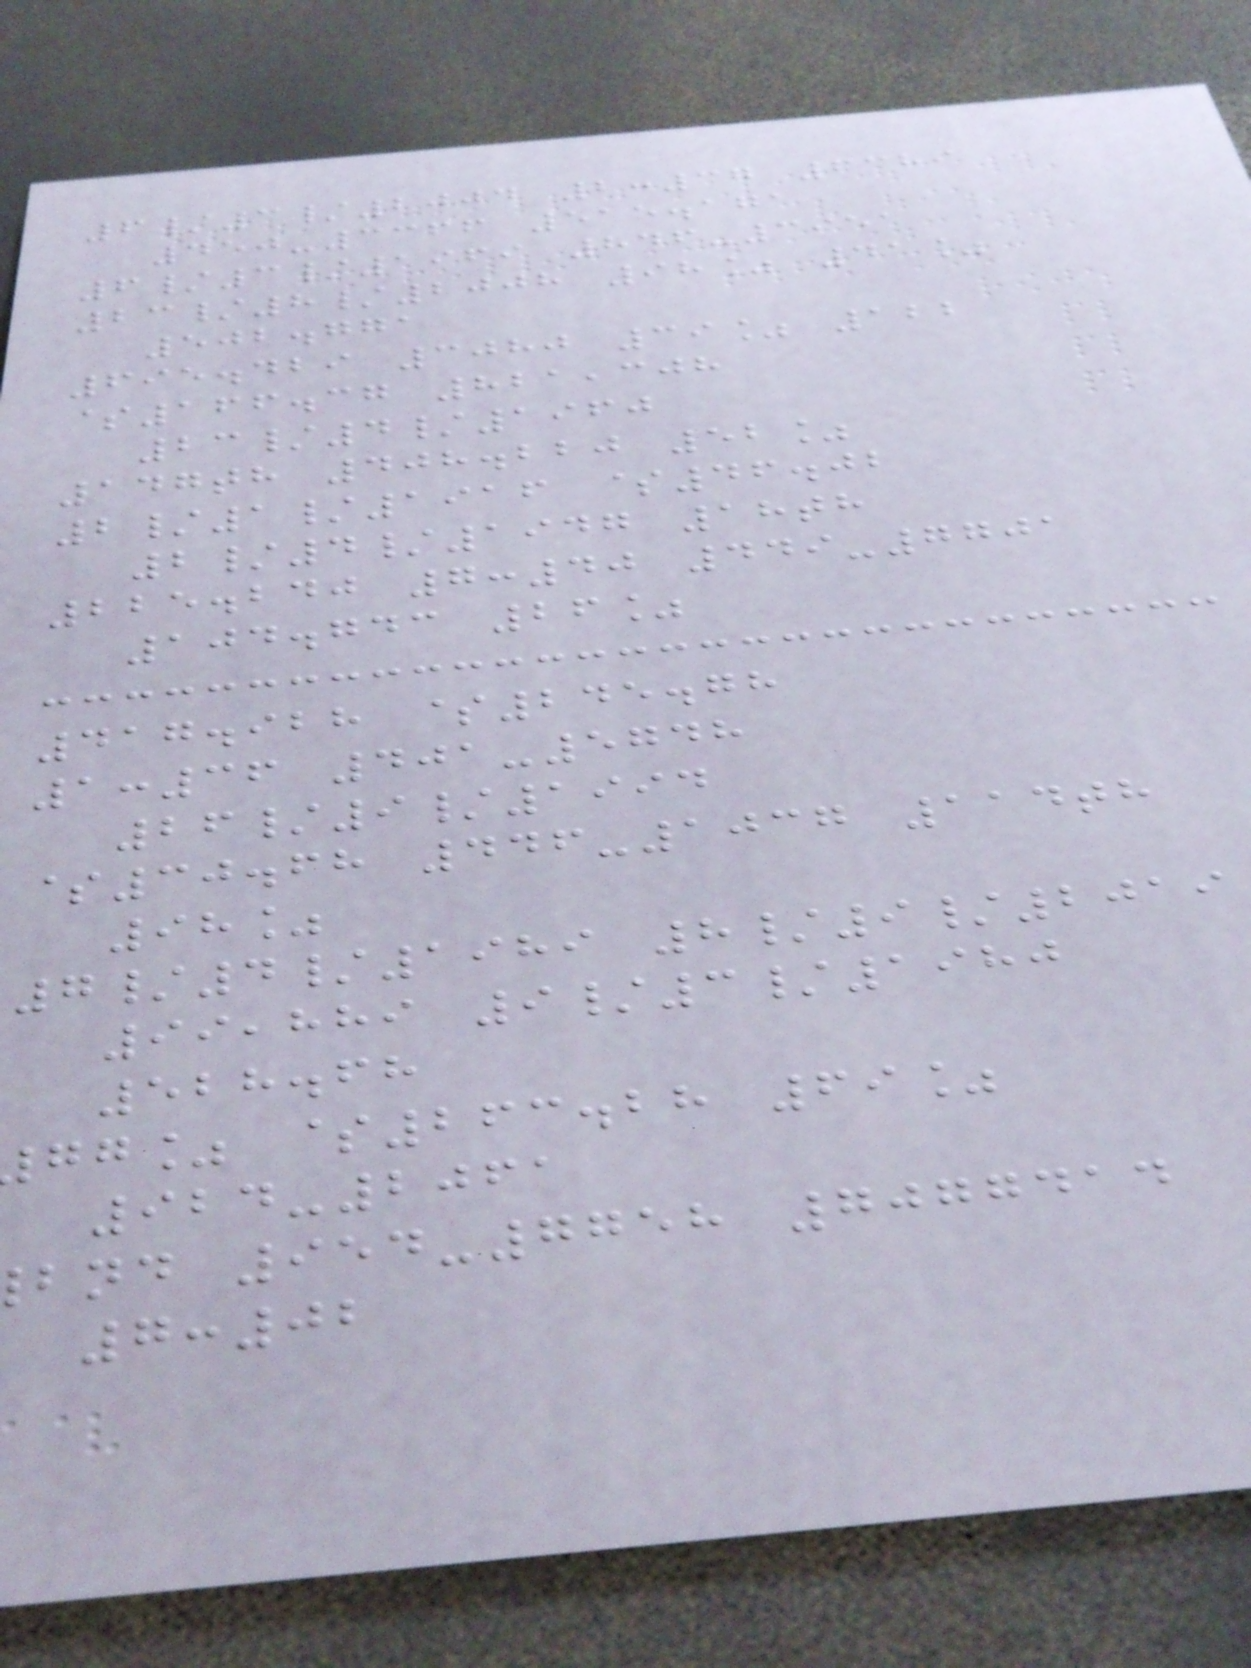6/3/2004 2:37 6389
450-3366 515.171
6/3/1969 846-3951
23/8/2008 98% 41%
502.771
695.429 3080 39% 122
$166.37 821,308
23/4/1960
147th 408.220 52%
2/1/1916 $46.02
2/4/1947 18th
225.240 7:40 449-7701
104.743 26%
417.928 $245.78
1:36 401-5748
26/9/1994
$30.68 446-1037 114th
98%
7/4/1989 8/9/2019
99,889 9/3/1980
528.68
gg% $263.28 69%
924-2061
bnd 954-7758 7077414
7:02
